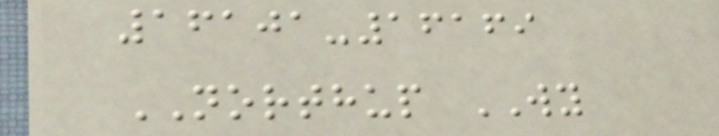16101-16169
NORTHUP WY
